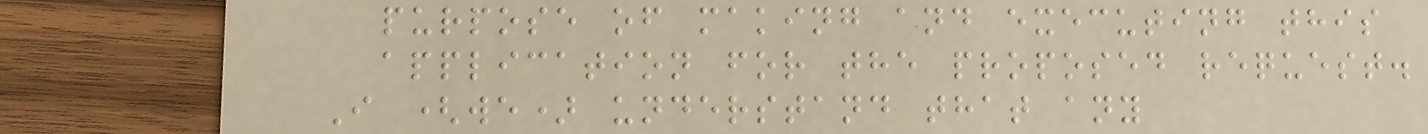purpose of making and executing this
application for the proposed request.
I (we) understand that any
